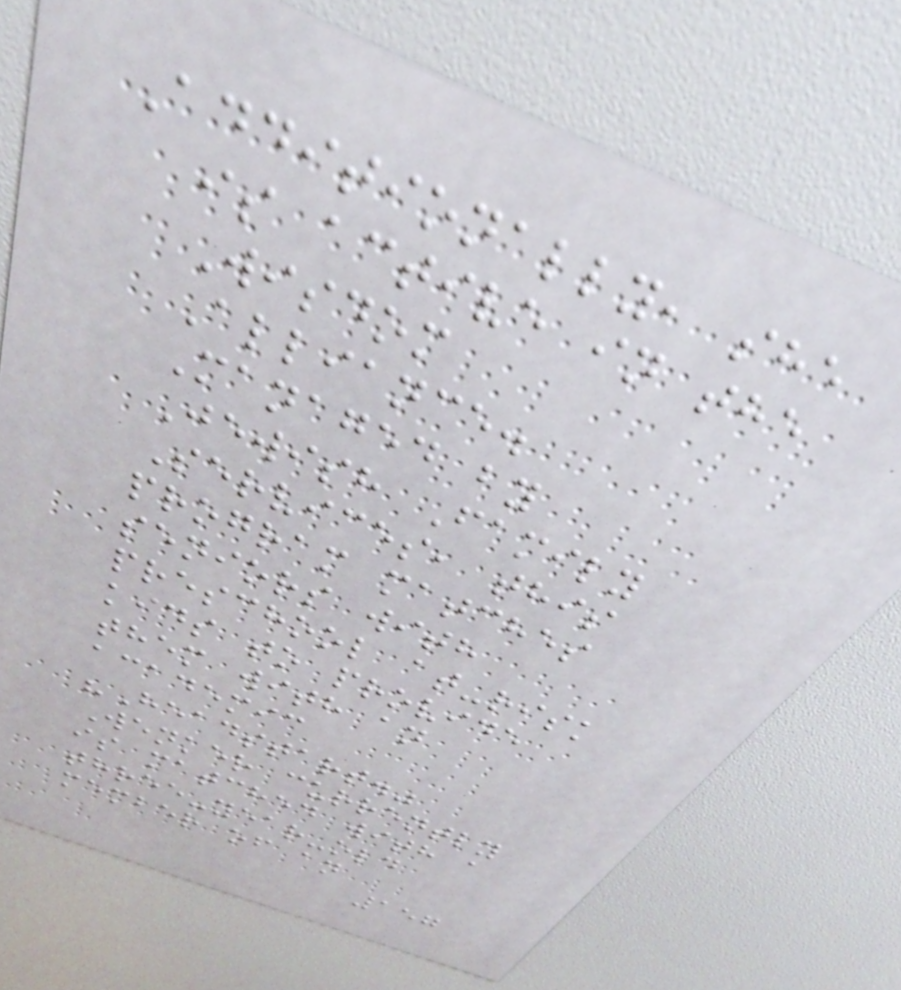Additionally, she
is active in the
Wisdom
Alliance.
Managed by
Jewish Family
Services, this
program matches
seniors with
preschool at-risk
kids to provide
them with an
academic
"Headstart."
Wenker currently
is matched with a
three-year-old
member of an
157
